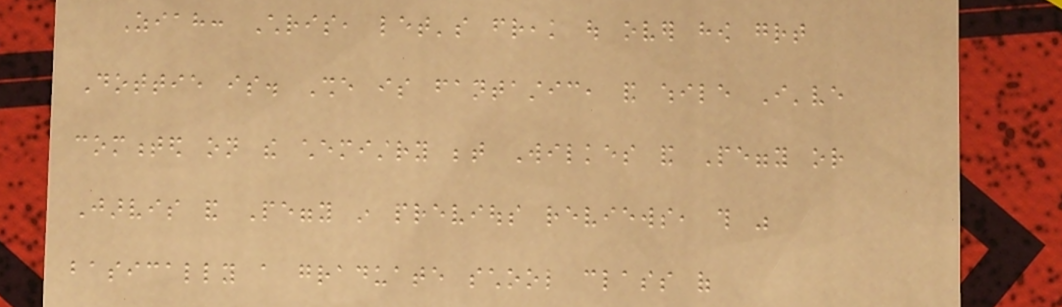Ziah: Chris, let's freak out over how great
Dottie is. She is fantastic, and while I've
commented on the chemistry between Wilkes and Peggy or
Jarvis and Peggy in previous reviews, this was
basically a graduate school class of
